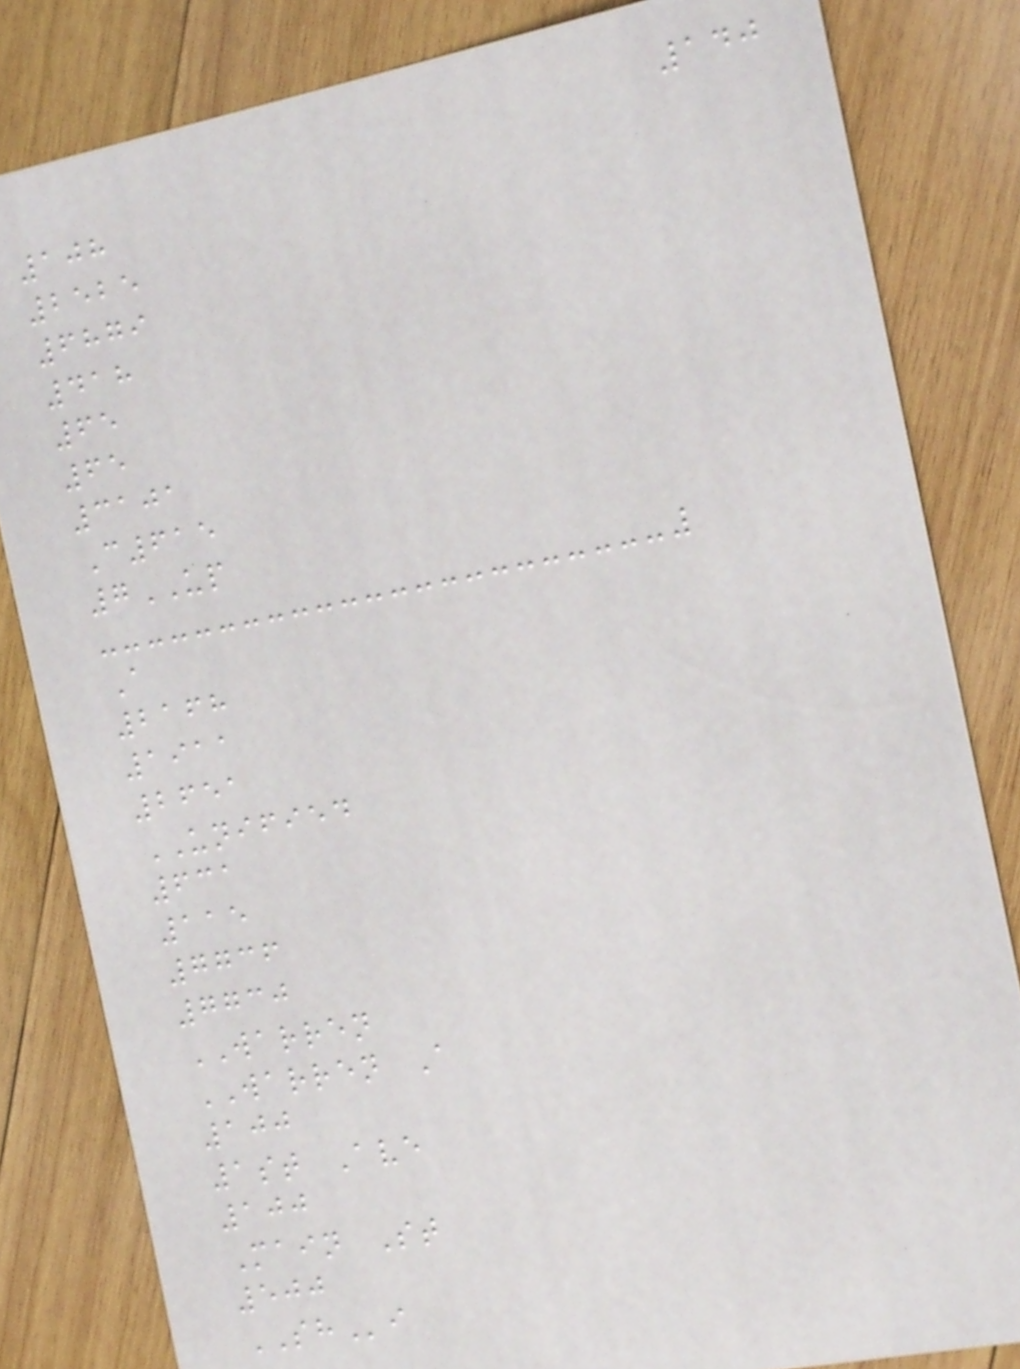140
108
2525
6879
418
65
65
3101
C615
7UP
A
2168
1911
2651
UNIFIED
631
115
7736
7730
WARREN
WARREN A
100
1st Ave
100
Main St
500
SHi
